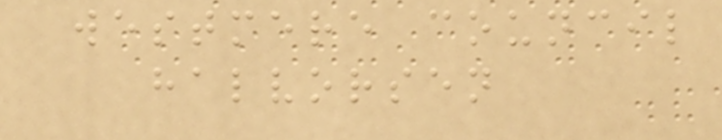westmere council
halvorsen
